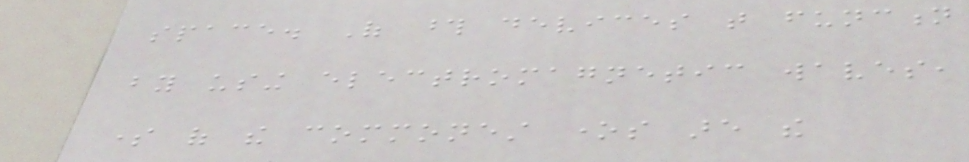space. Of those devices that function
by using electromagnetic waves,
some of the commonest ones are the
